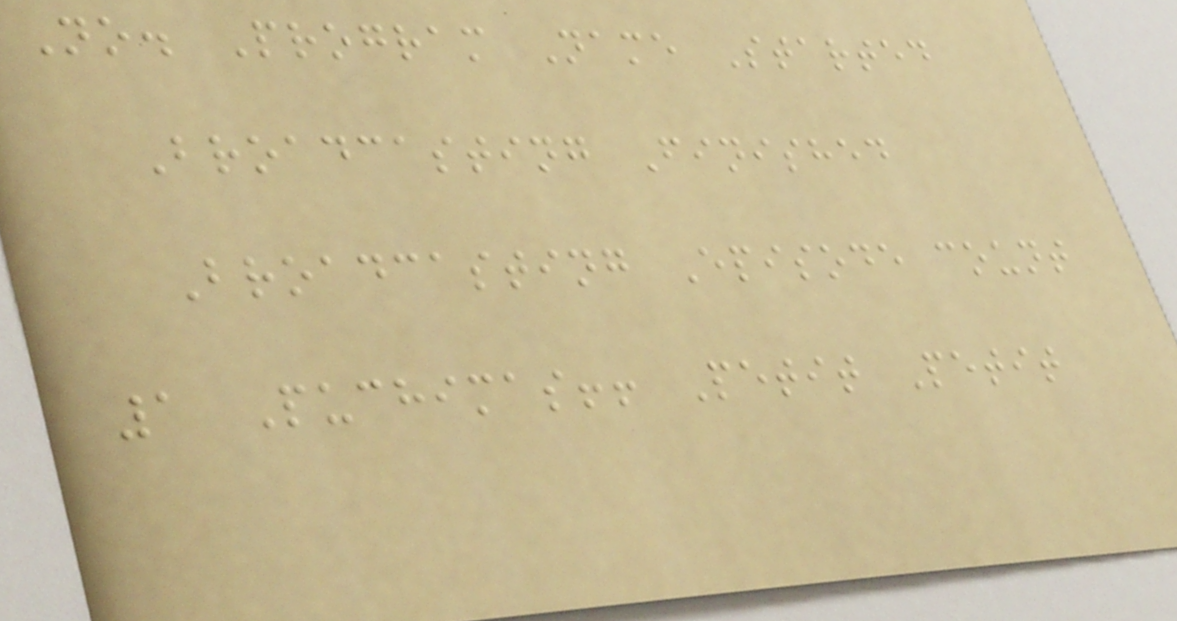No. Program Name Started
Broadcasting Finished
Broadcasting Episode count
1 Puchimas!! Petit Petit
